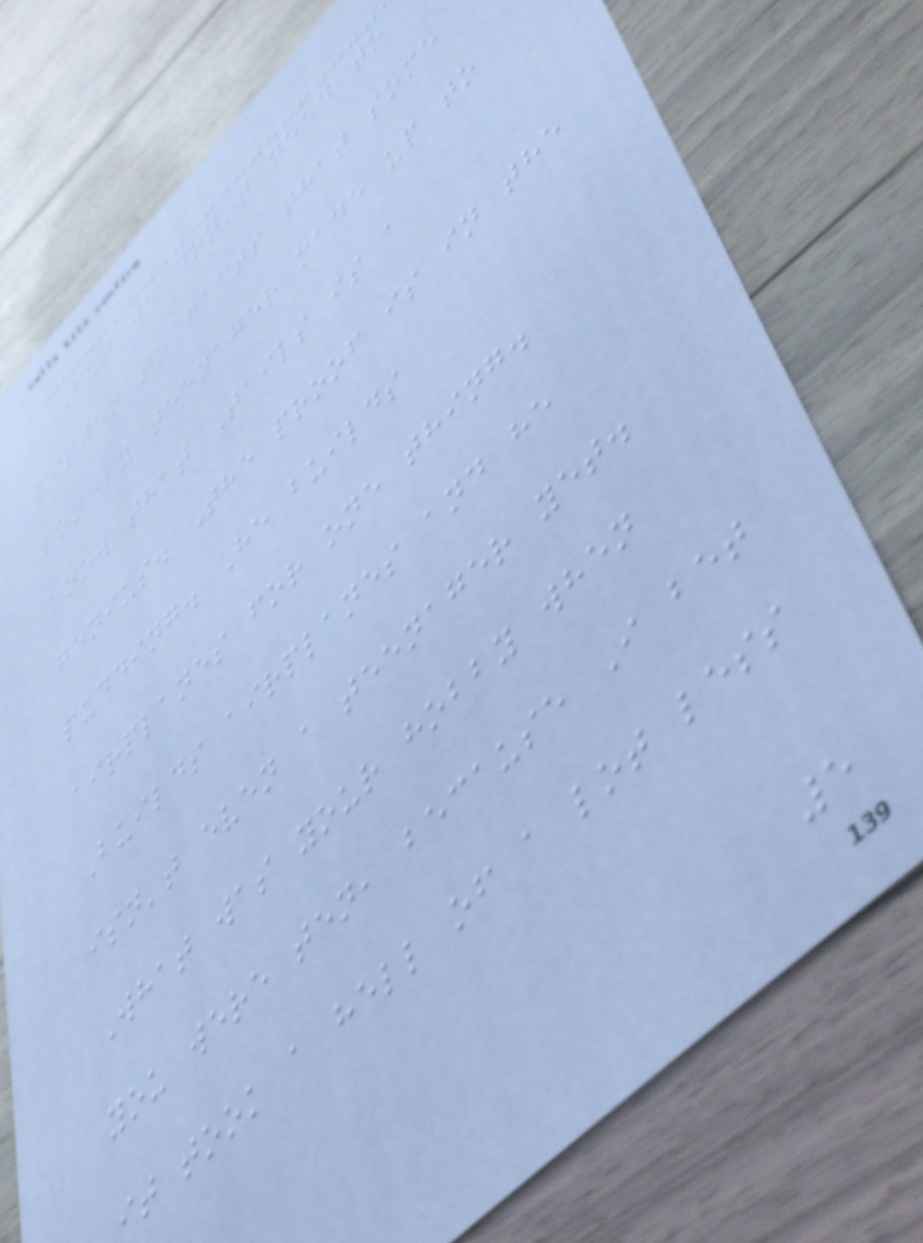But we don't need to
listen to facts that some
lonely teenager made up to
know that Tails is a
genius. The proof is in the
pudding. He builds
airplanes for one thing.
Builds airplanes and he
isn't even a teenager yet.
What was your hobby when
you were ten, because I bet
it took a hell of a lot less
5
